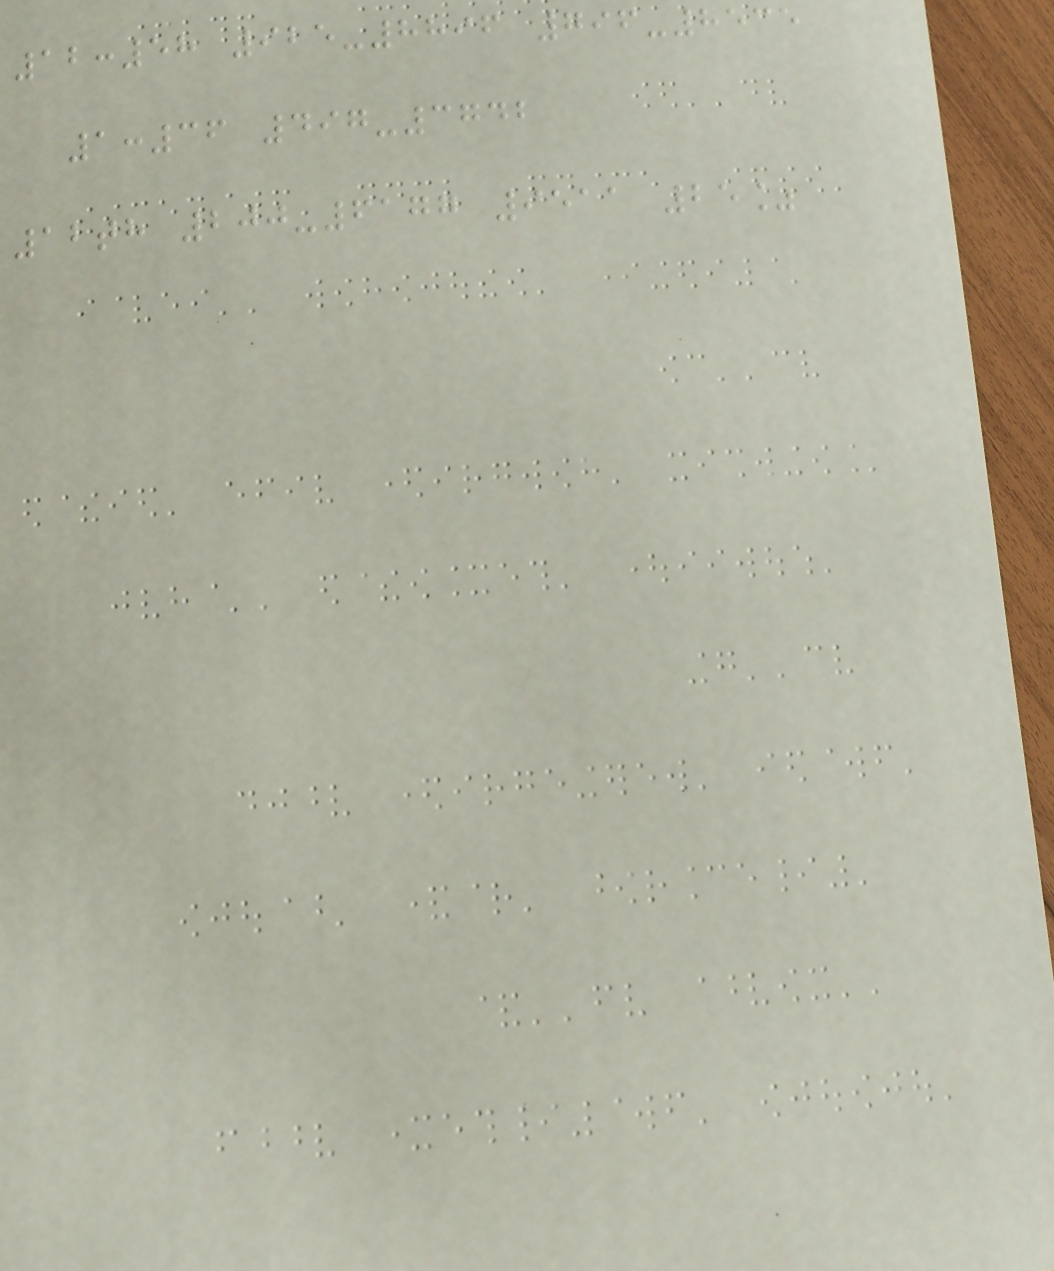12:58 925-8896 796-8535
1:36 497-3742
12th 200-6177 9511 25%
